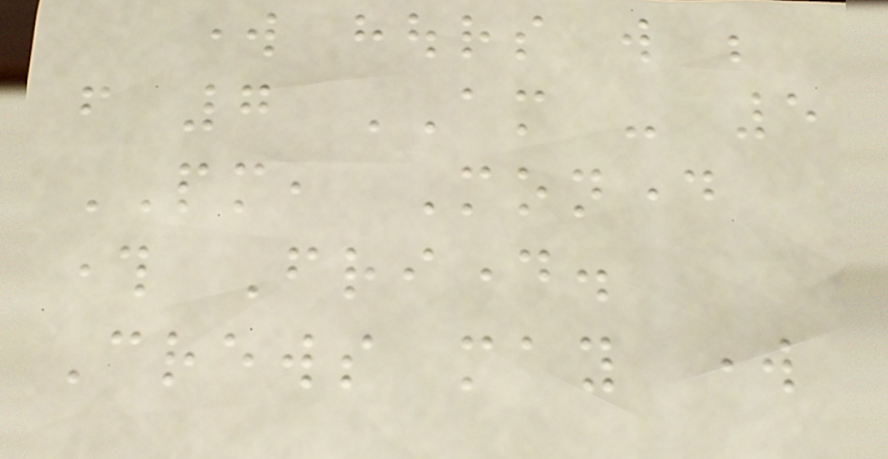work hours will be
from 7 AM - 5
PM, Monday
through Friday.
Crews may work
